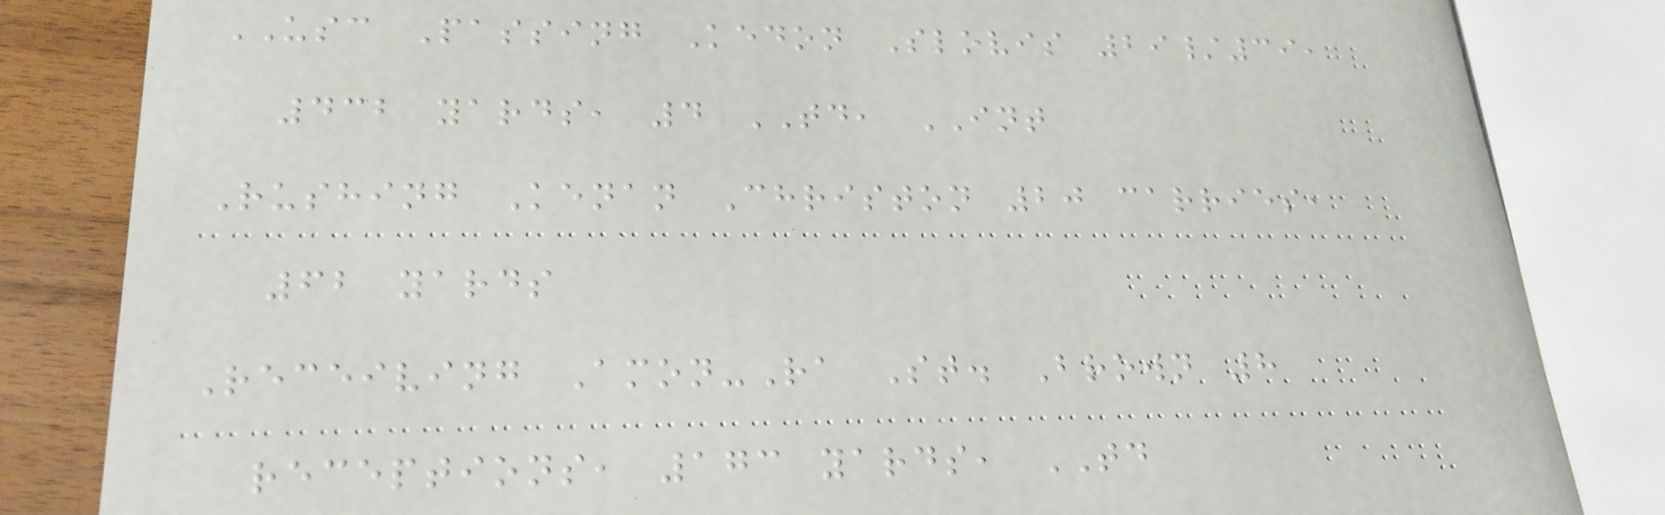USC Passing Kedon Slovis 29/39,
432 yards, 4 TD, INT
Rushing Kenan Christon 20 carries,
62 yards
Receiving Amon-Ra St. Brown 8
receptions, 173 yards, TD
